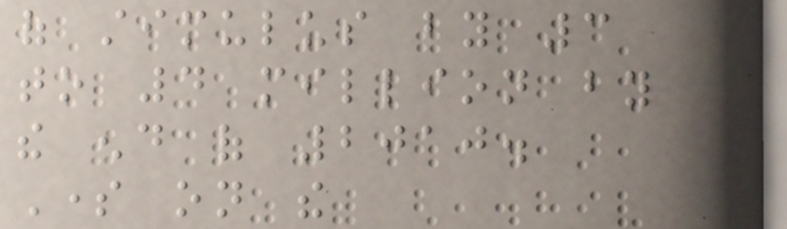of stimulus by 3
to 4 million by
the end of 2010.
Some on the
